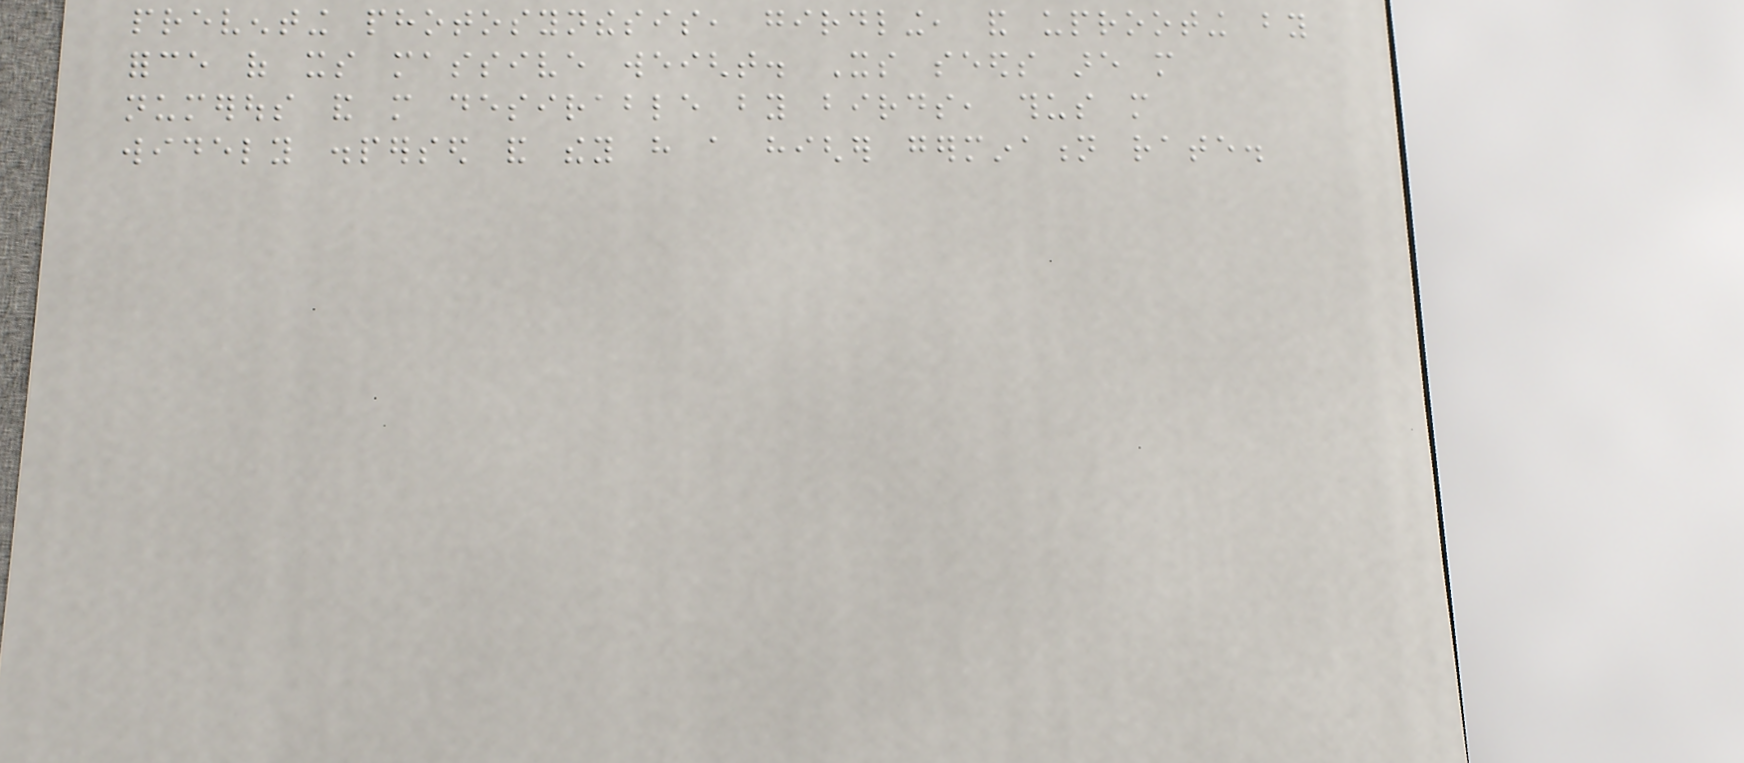preventing photosynthesis, girdling, and uprooting by
force of its massive weight. Its seeds are more
numerous and more desirable by birds, thus more
widely dispersed and they have a higher germination rate.
